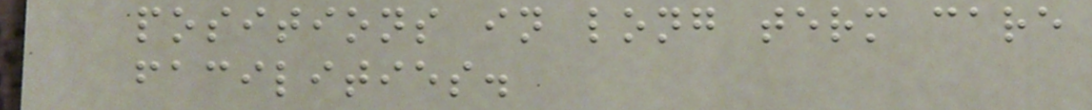positions in long term care
facilities.
